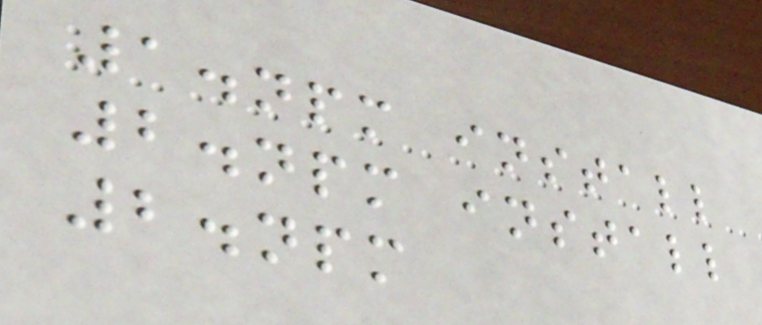1.npm install
2.npm install
2.npm
